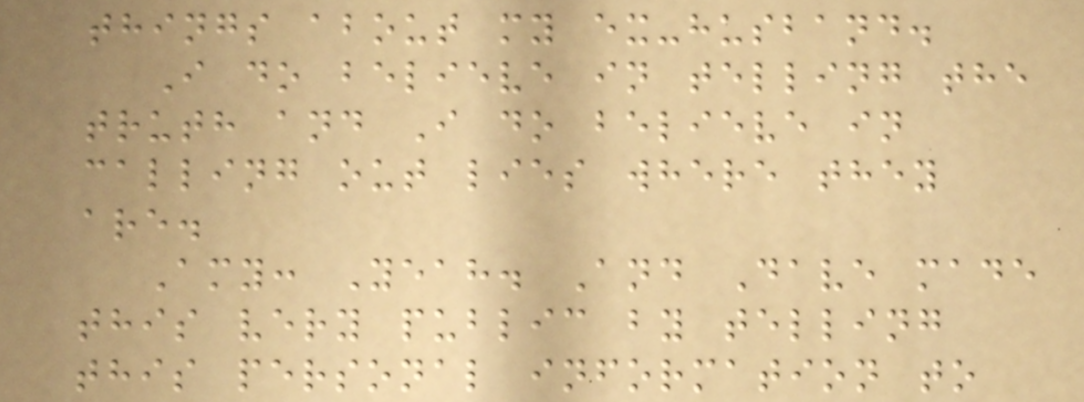things about my ex-husband.
I do believe in telling the
truth and I do believe in
calling out lies where they
are.
Amy: Yeah. And Dave made
this very public by telling
this personal information to
